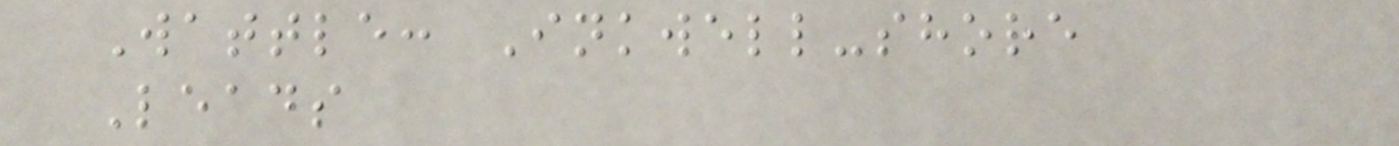Wattle: Inkwell-shore
Leads
